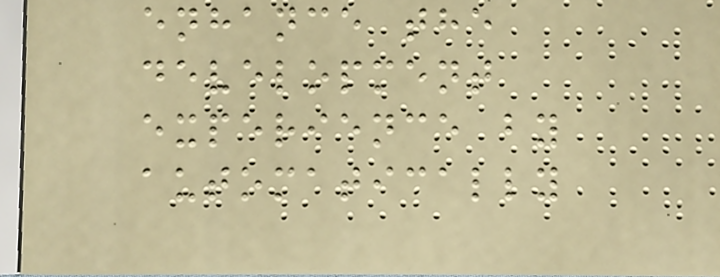enhance the
development
experience by
automatically
